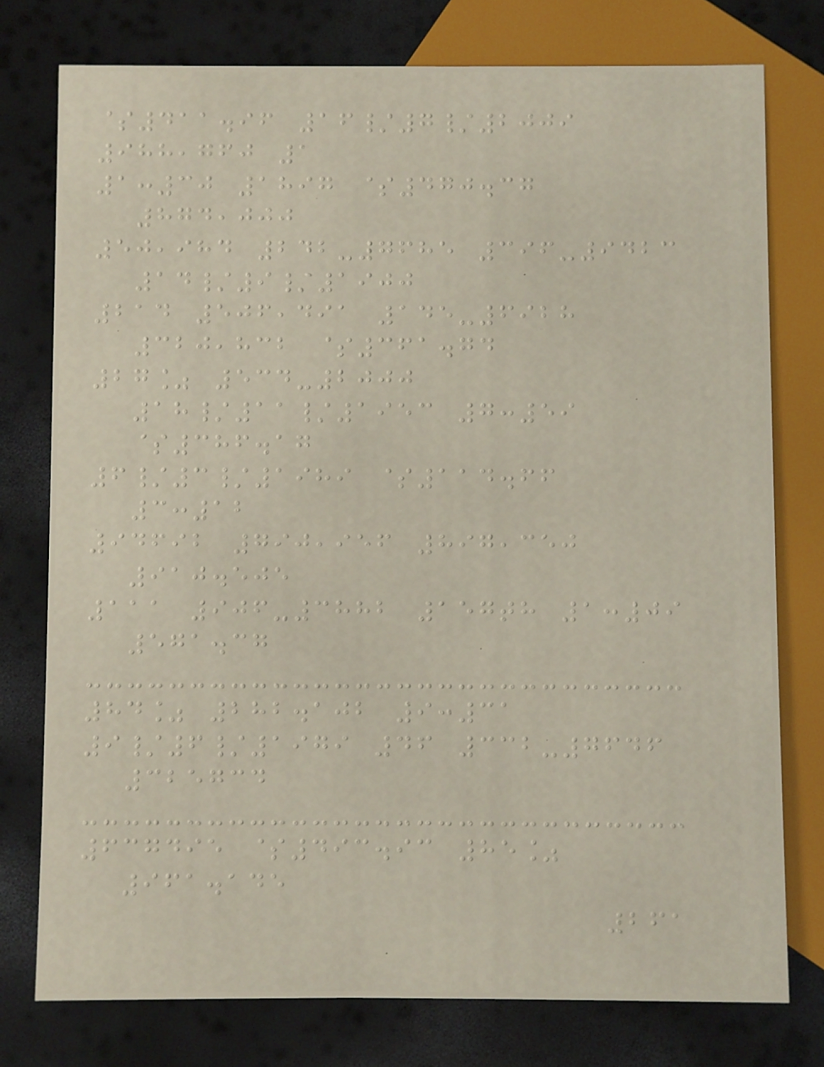$411.96 16/7/2009
988,760 1
1:30 1897 $470.37
874,000
50,984 242-7685 396-9423
14/9/1900
214 506,491 145-6928
320,832 $361.74
27% 534-2000
18/11/1953 7:59
$386.17
6/3/1989 $114.66
3:12
94692 790,956 897,350
910.505
111 906-3882 157th 1:09
571.37
84% 282.102 9:31
9/6/1979 46 332-7646
325734
637495 $493.93 85%
961.145
261
